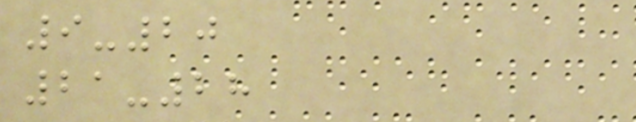9-20
21-28
